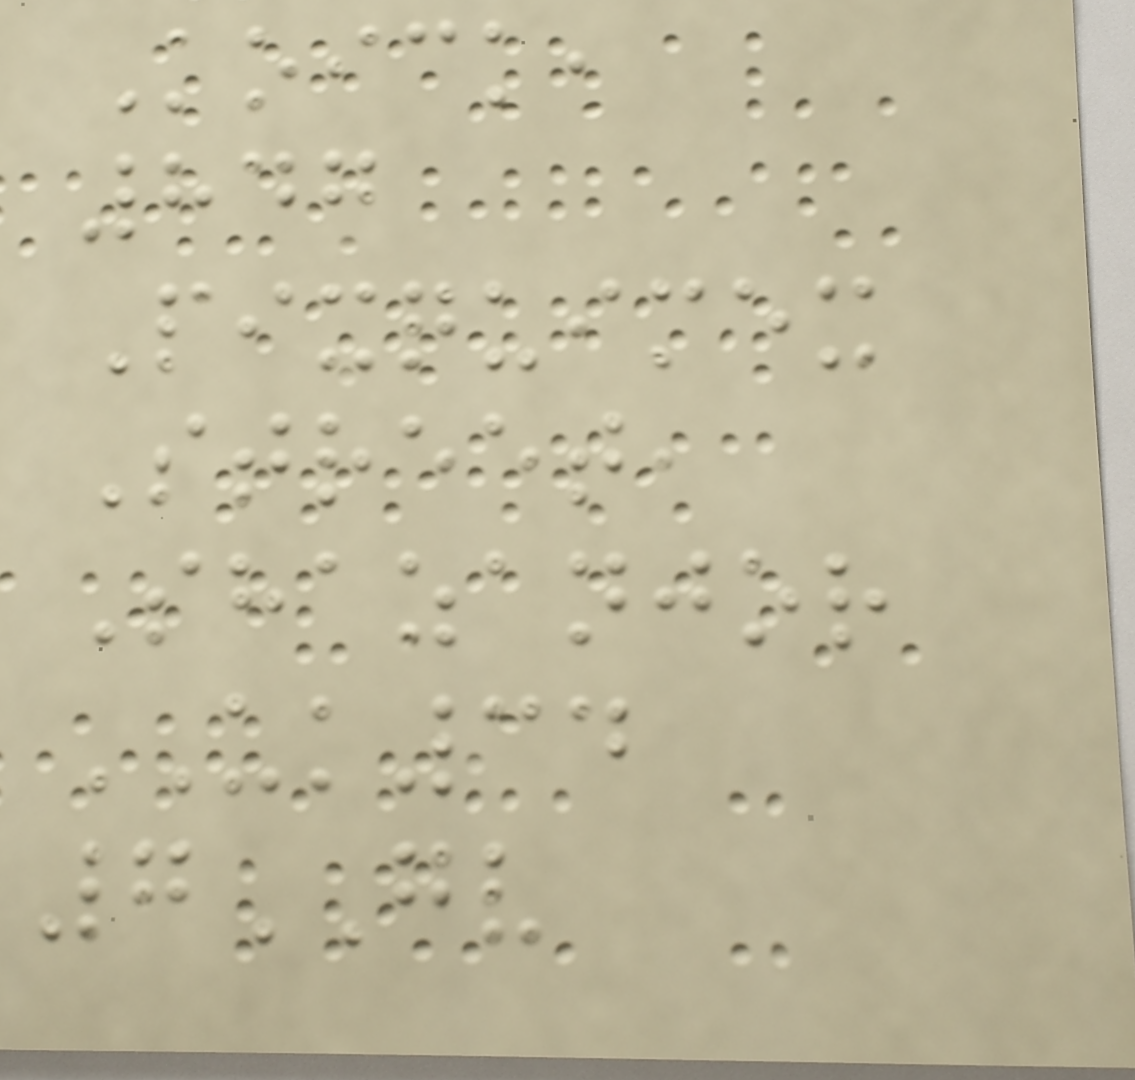Koick,
847
Pixquimex
Street,
Shazanjor
UK34
7GV
